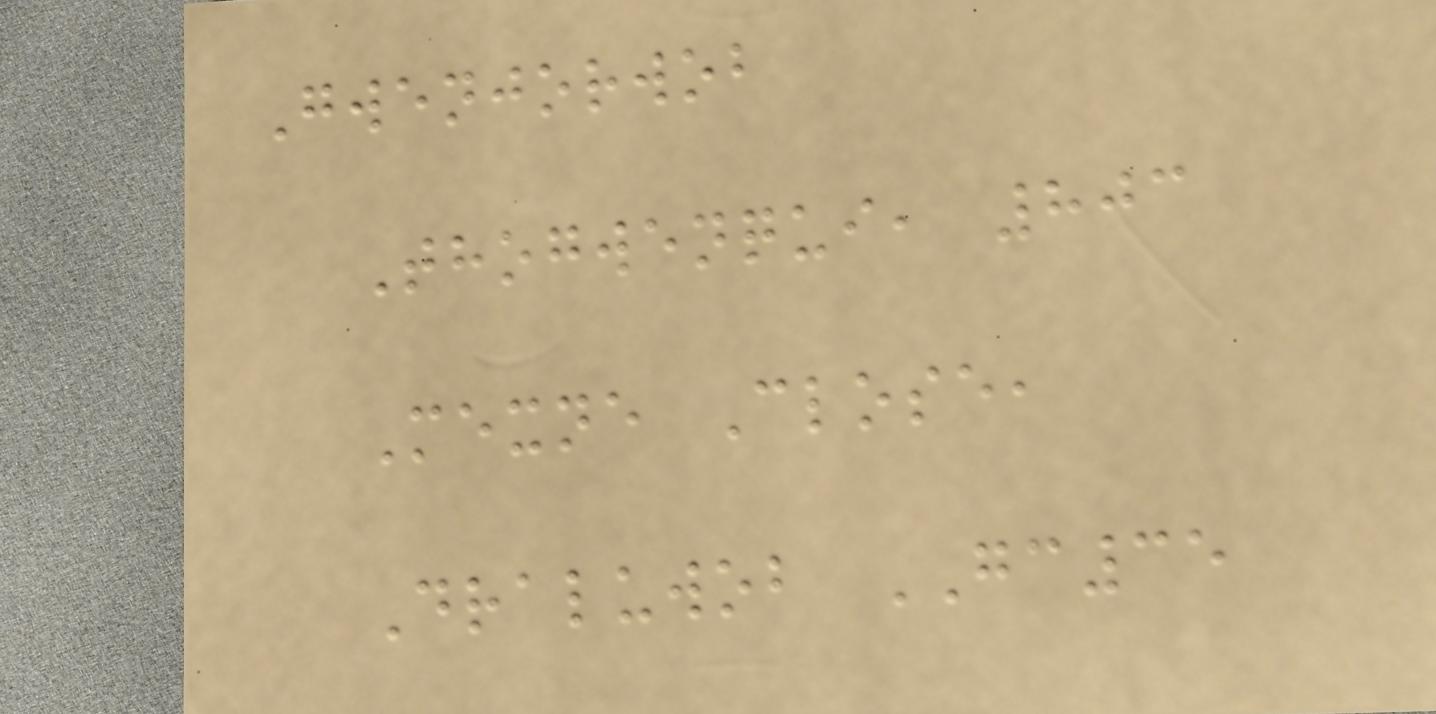Gwenjorwob
Thogwenqui, 803
Mexne Close,
Draluwob GC35
